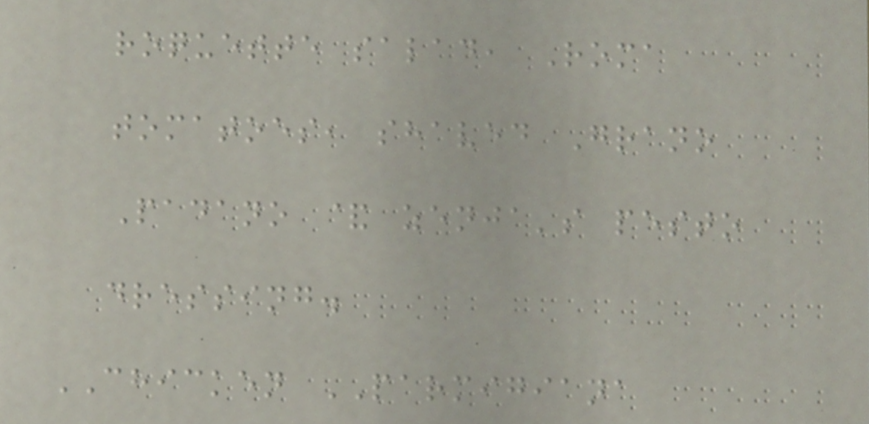roquette salad, Roma
tomatoes, shaved Grano
Padano & zenja's pesto
dressing.
CHICKEN PARMIGIANA
